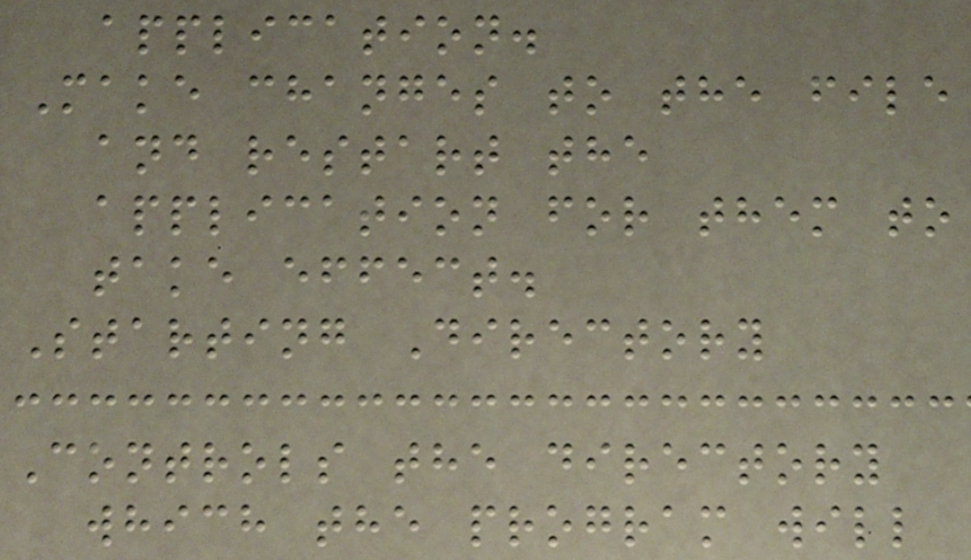application.
Make changes to the file
and restart the
application for them to
take effect.
Starting Directory
Controls the directory
which the program will
